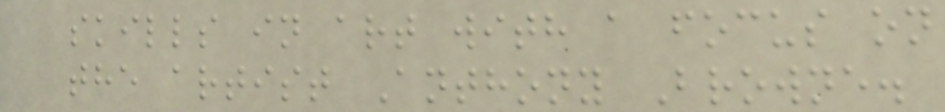skills in art with a focus on
the artist Anthony Browne.
